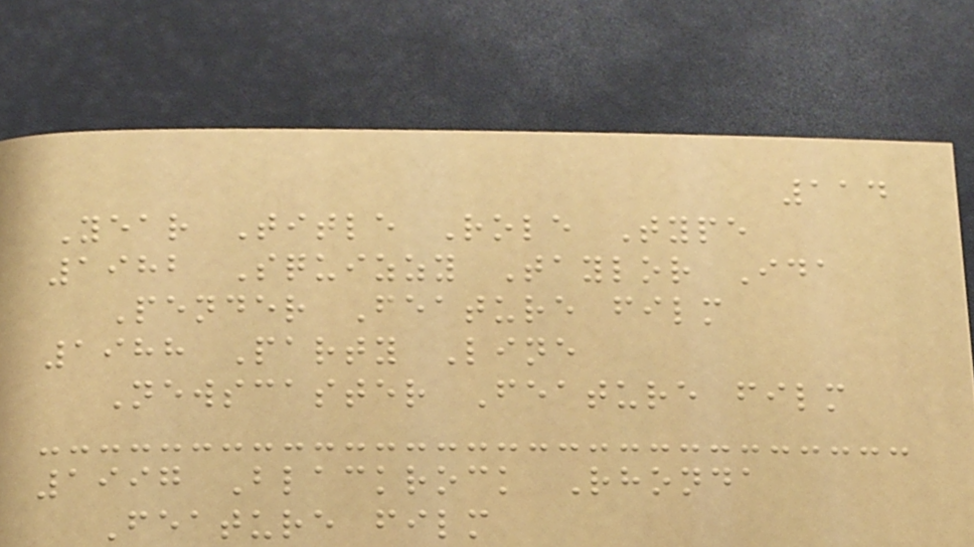114
Year Title Role Type
1982 Squizzy Taylor Ida
Pender Feature film
1988 Party Line
Newscaster Feature film
1997 Blackrock Rhonda
Feature film
